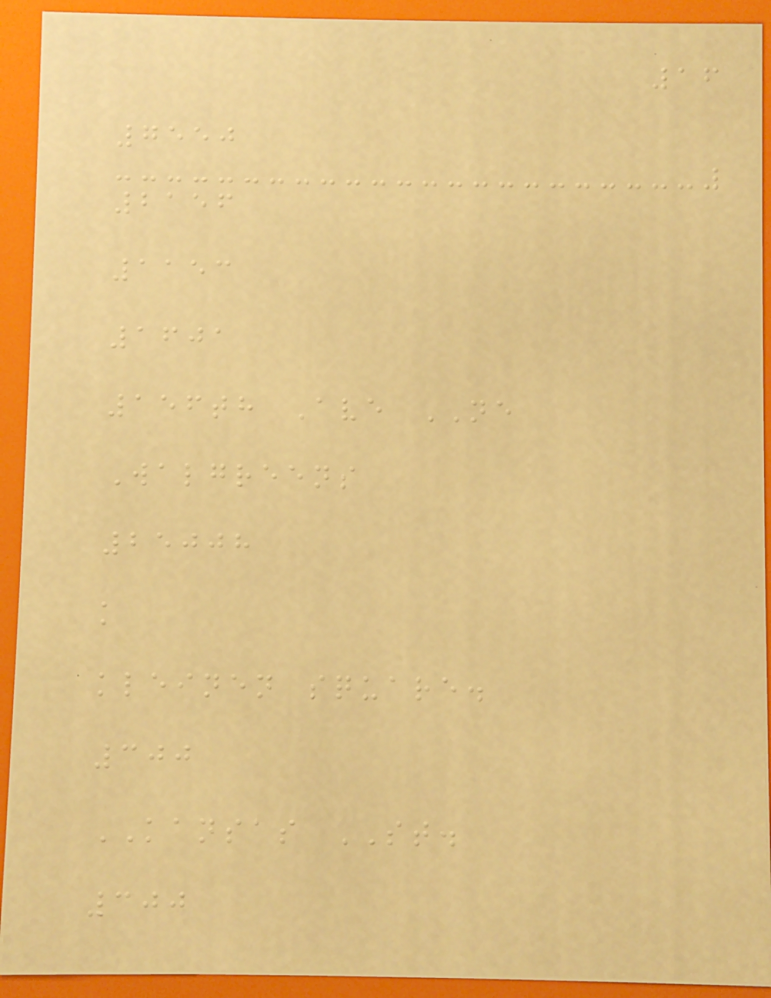16
7550
2156
1153
1601
156th Ave NE
Walgreens
25008
k
kleinen square.
300
KANSAS ST.
300
